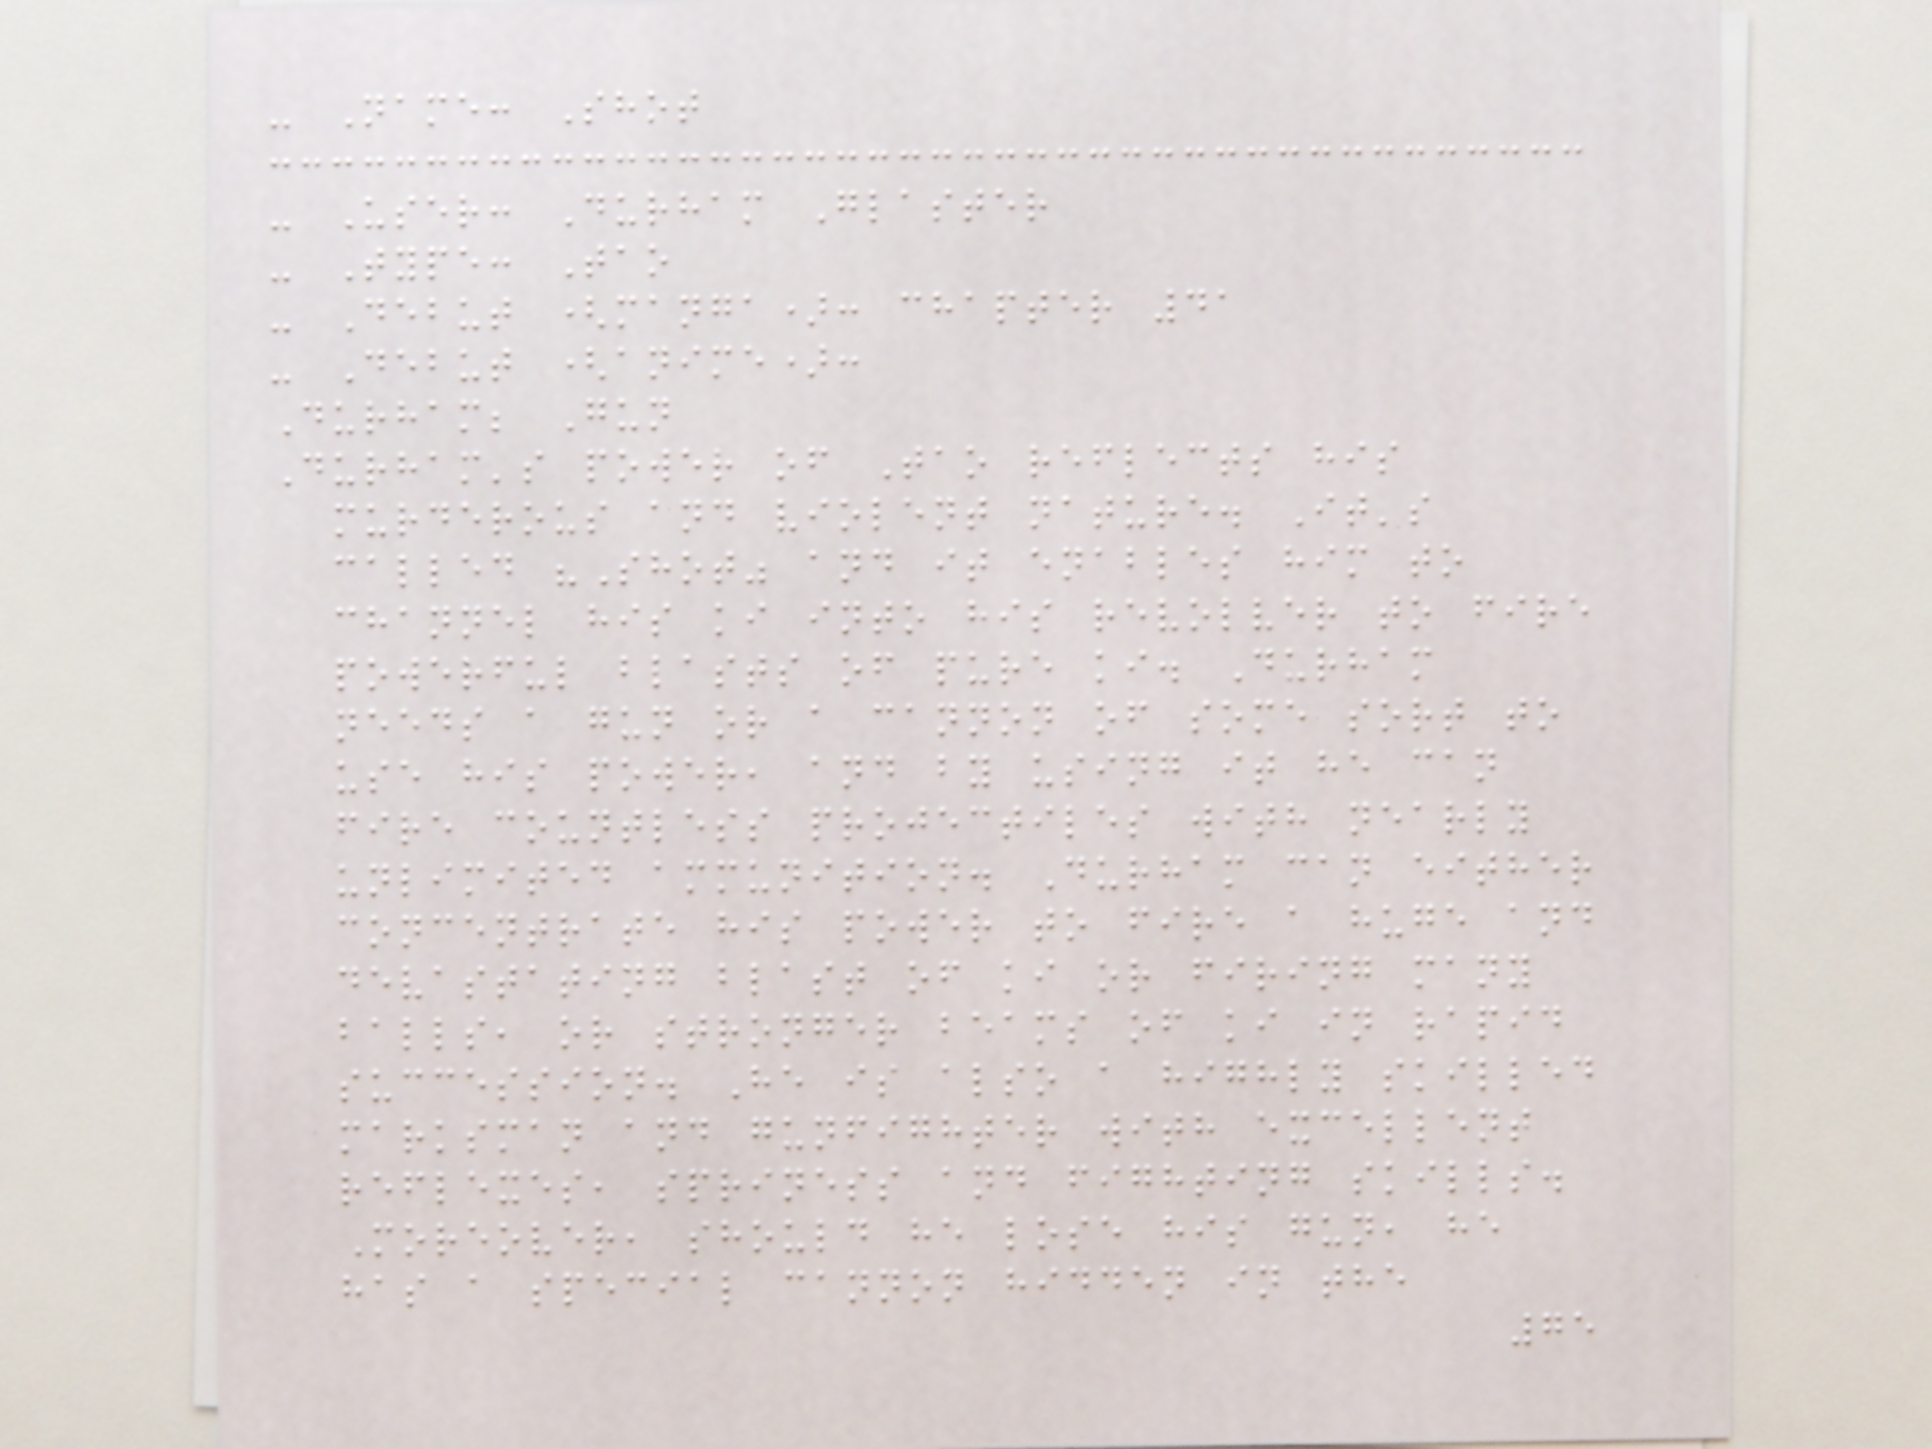- Name: Shot
- User: Durham Glaster
- Type: Tao
- Debut (manga): chapter 41
- Debut (anime):
Durham; Gun
Durham's power of Tao reflects his
murderous and violent nature. It's
called "Shot" and it enables him to
channel his ki into his revolver to fire
powerful blasts of pure ki. Durham
needs a gun or a cannon of some sort to
use his power, and by using it he can
fire countless projectiles with nearly
unlimited ammunition. Durham can either
concentrate his power to fire a huge and
devastating blast of ki or firing many
balls, or stronger beams of ki in rapid
succession. He is also a highly skilled
marksman and gunfighter with excellent
reflexes, spriness and fighting skills.
Moreover, should he lose his gun, he
has a special cannon hidden in the
75
